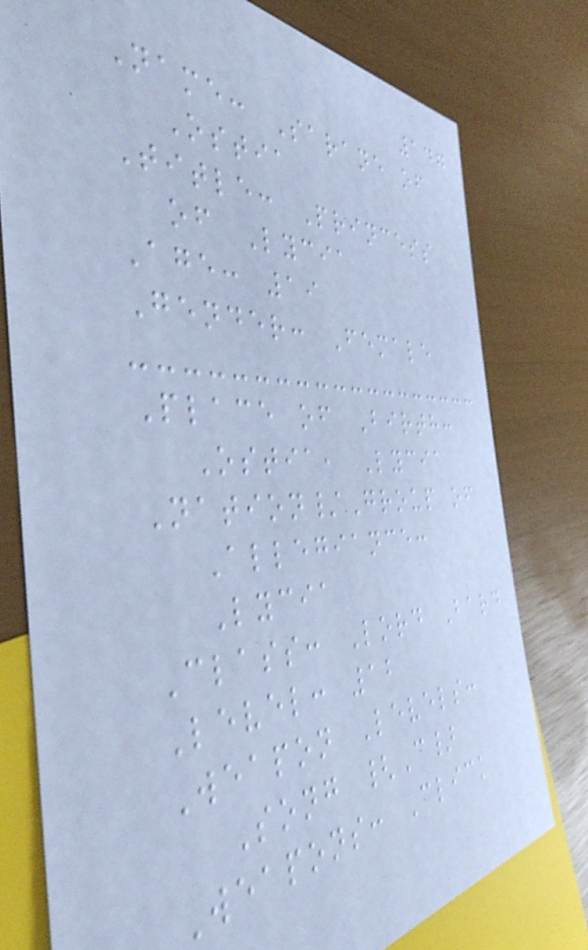147
Name: Sarane of
Ostia
Title: Princess
of Lycia
Age: 19
Gender: Female
Place of Birth:
Ostia, Lycia
Nation/Group of
Allegiance:
Lycia
Class: Lord Bard
Level: 12
Weapon Levels:
Song {C}
Weapons: Click
